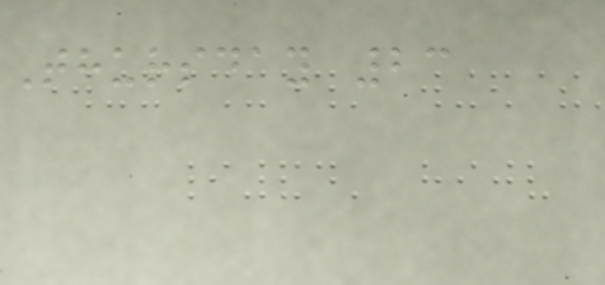Thursday 23
